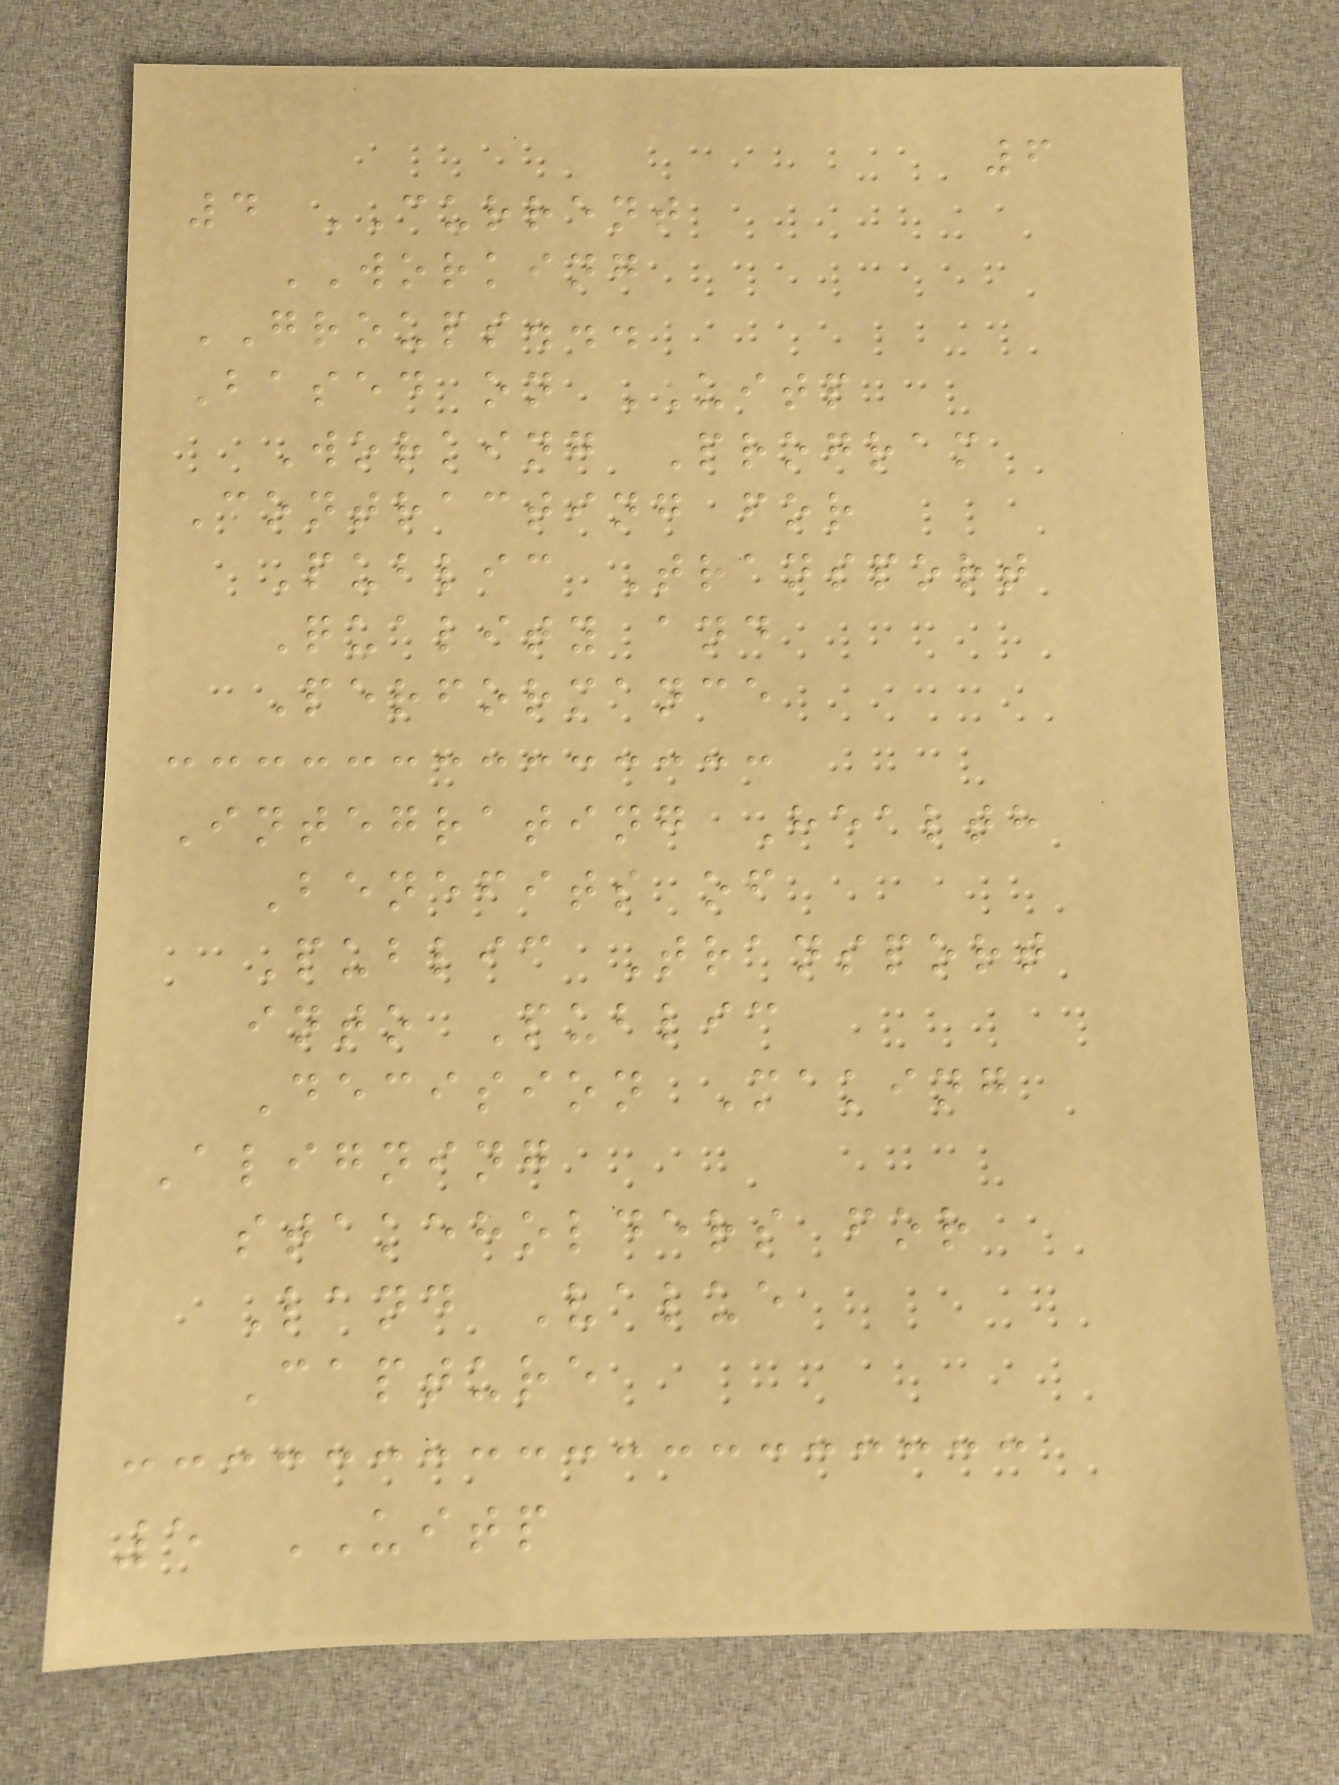6
4 CURRENT
WORKING
GROUPS...
Based on UITP
Working Program
Contracting for
Public Transport
Quality and
Performance
Integrating Health
Benefits of
Public Transport
into Public
Decision Making
Aligning
stakeholders for
Land Value
Capture
5 UITP
